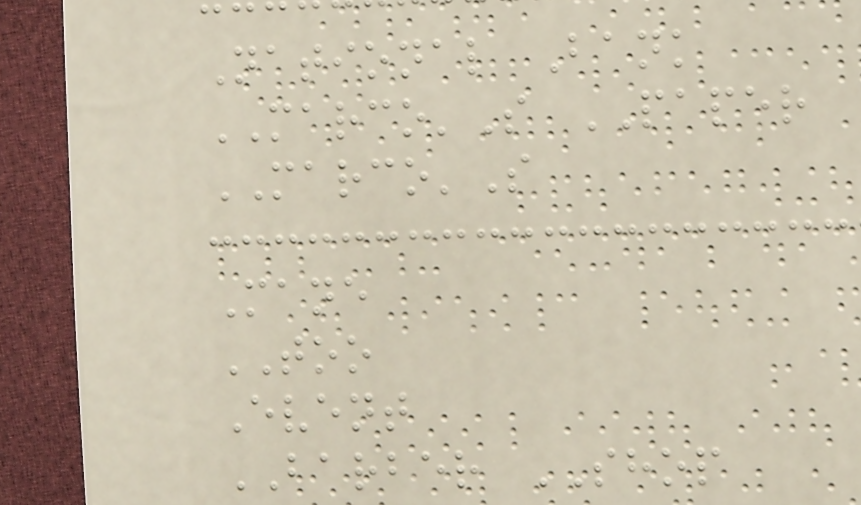National Bank
MARCO'S PAPER
MARCO'S
Mane
TOO
Event
BARBER SHOP
